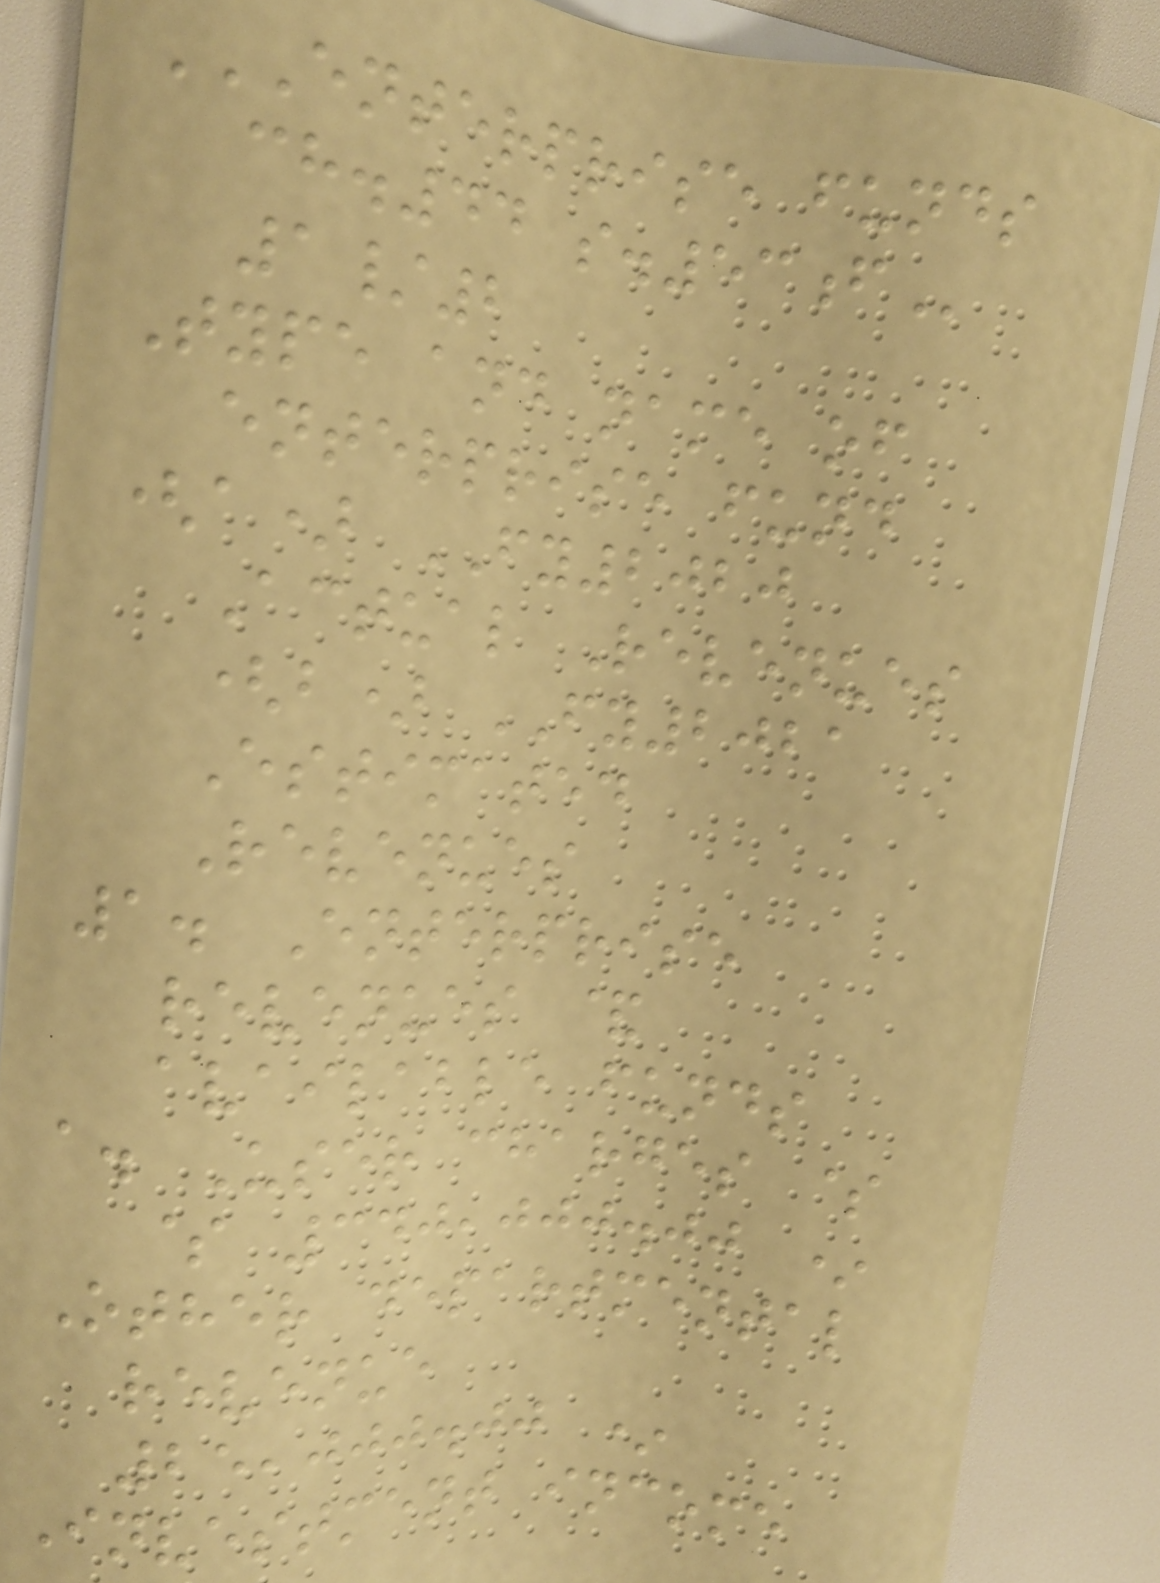ENTERPRISE FUNDS
CH.44 S.53F
1/2
Type and name of
enterprise fund
(a) FY2020
Actual Revenues
(b) FY2021
Estimated
Revenues
1. Enterprise
revenues &
available funds
a. User charges $
$ 340,000.00 *
Other departmental
revenue
25,000.00 *
Investment income
